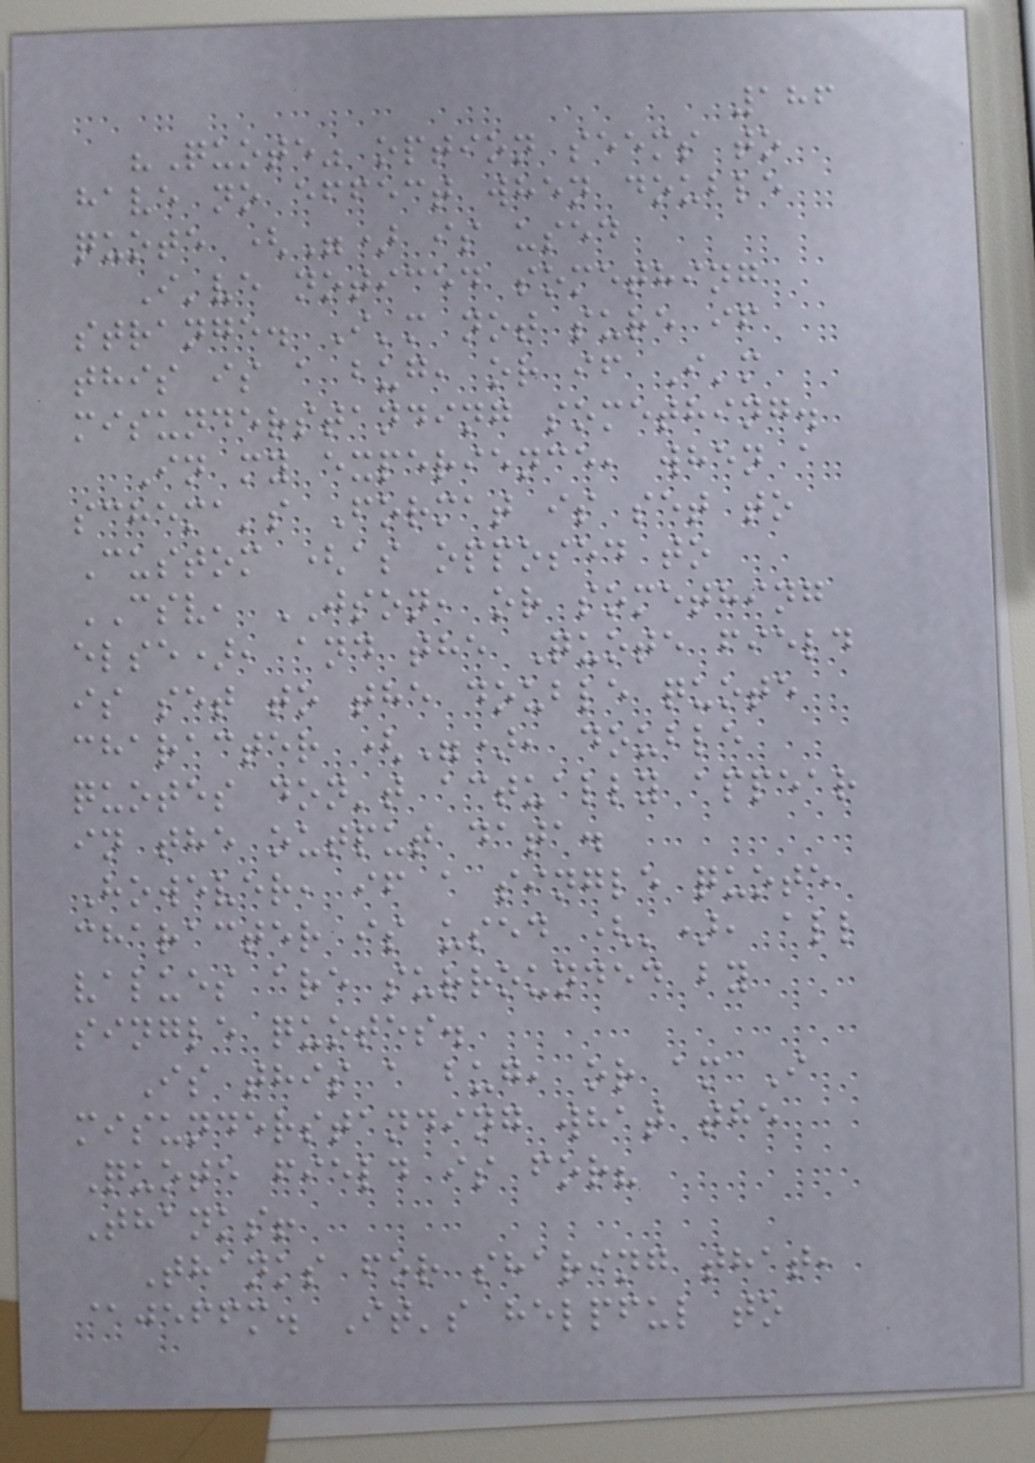186
"Quote" option seems to
have no effect when double
quote (") is used
I've noticed something
strange. I'm not sure if
this is a bug, or if I'm
misunderstanding something.
In my experience, when a
schema's Format is set to
Custom (as opposed to
CSV, JSON, or something
else), and the Quote field
is set to the double quote
character ("), double
quotes don't actually appear
in the output data.
However, if a single quote
character is used ('), all
values are surrounded by
single quotes.
Is this a bug, or am I
misunderstanding what the
Quote field is for?
Thanks!
Thanks for sharing that,
@jeffm. It's helpful to
